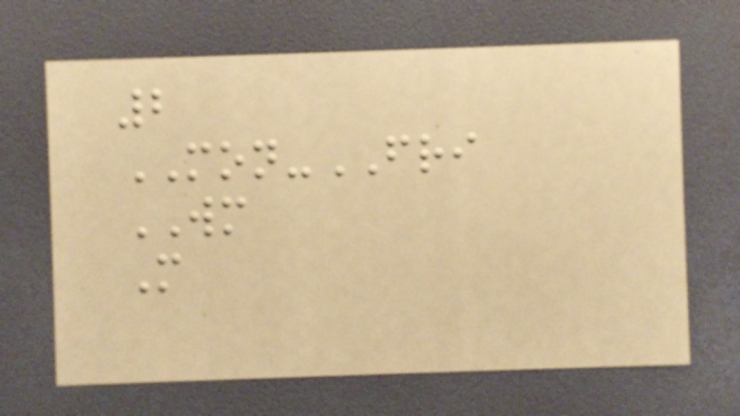2
MON-FRI
WM
M
